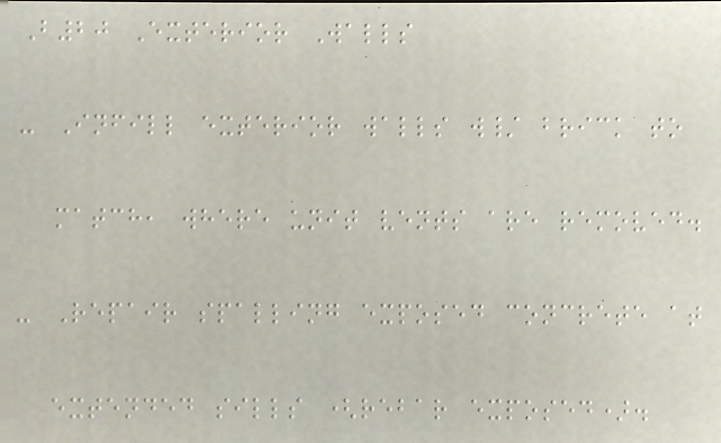B20 Exterior Walls
- Infill exterior walls w/ brick to
match, where unit vents are removed.
- Repair spalling exposed concrete at
extended sills (rebar exposed).
